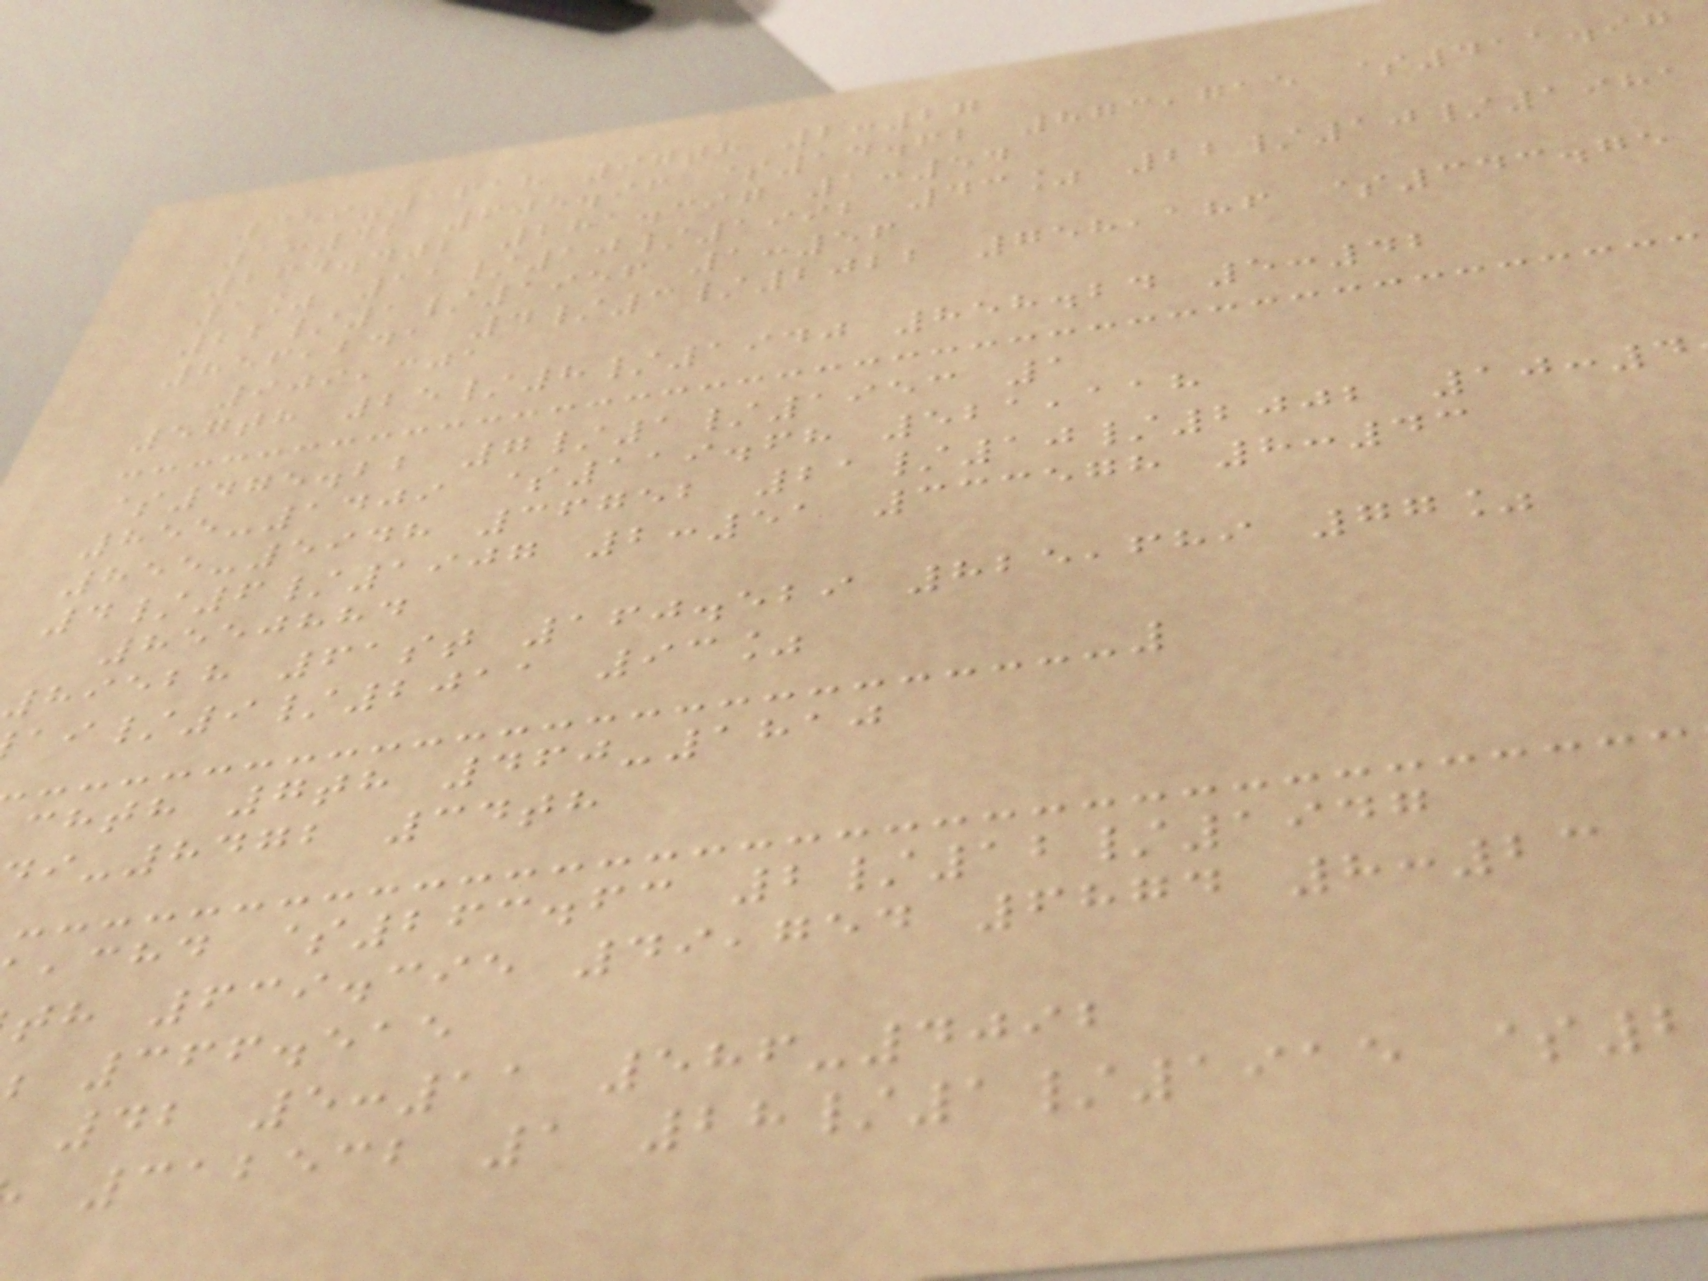359-1618 97th 2:27
1:42 605.96 $14.62 873,715 $411.97
264.402 281.397 1:54
1% 11/10/1992 43% 22/10/1981
22/1/1956 1:56
856,241 4/3/2022 758,186 $343.75
909,301
57th 25/8/1940 858.24 5:42
$475.22 7/1/1953 1
855-1409 $119.68 521,118
855-5948 36752 21/10/2002 10:4
4/6/1907 2:51 333578 8:43
8550884
89528 61st 160.529 825,689 77%
/9/2011 93%
chth 7th 460-1810
-8472 34th
,chd $263.63 2/12/1947
th 639.395 49,754 6874 8:23
366.515
42 5:11 586-4092
312532 1 28/1/1915 $2
